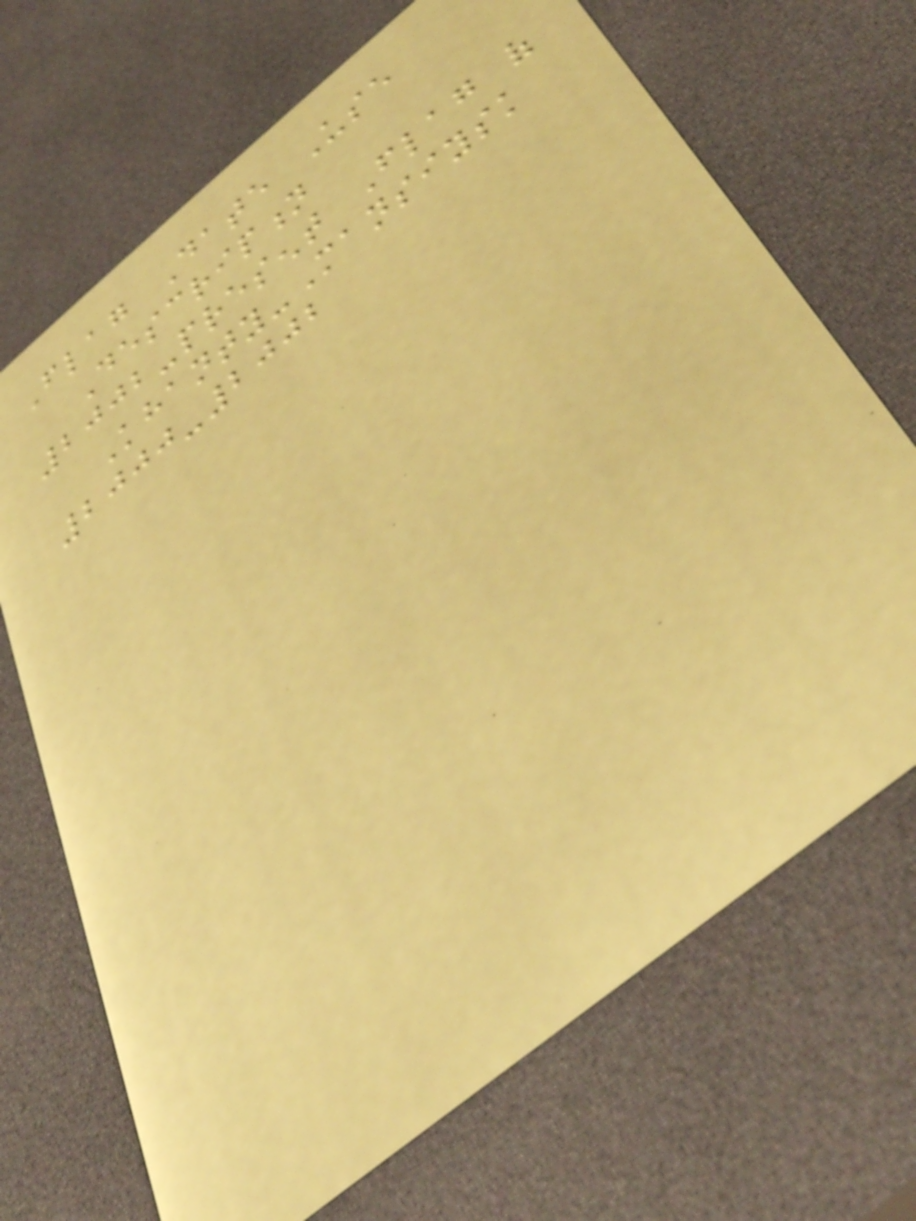Flag Date Use
Description
2002-present Flag of
Khanty-Mansiysk
2000-2002
